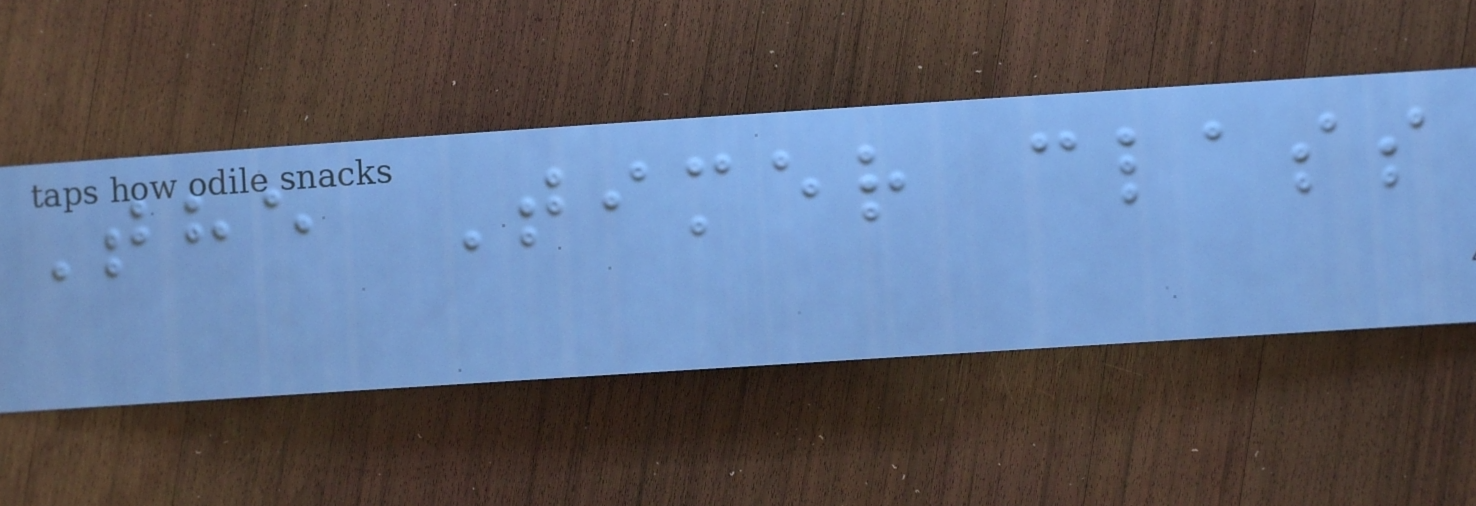The Timer class
